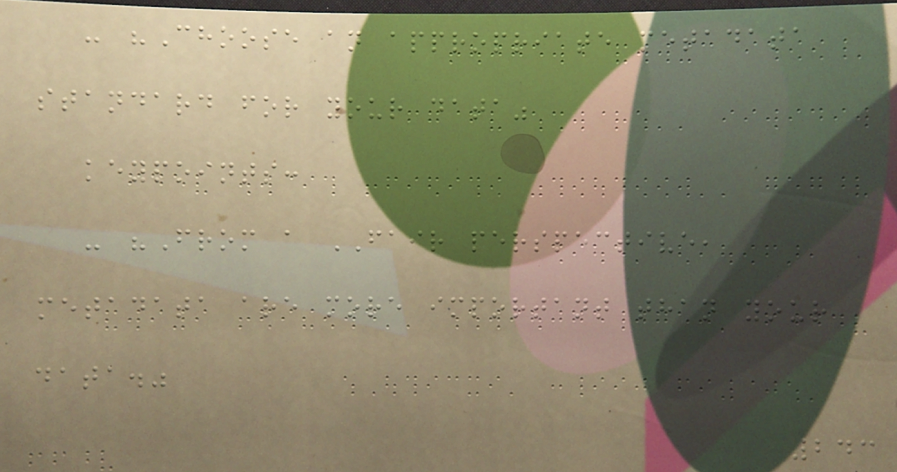- "Choose an appropriate metadata
standard for your data"
keypoints:
- "From a FAIR perspective,
metadata are more important than your
data."
243
